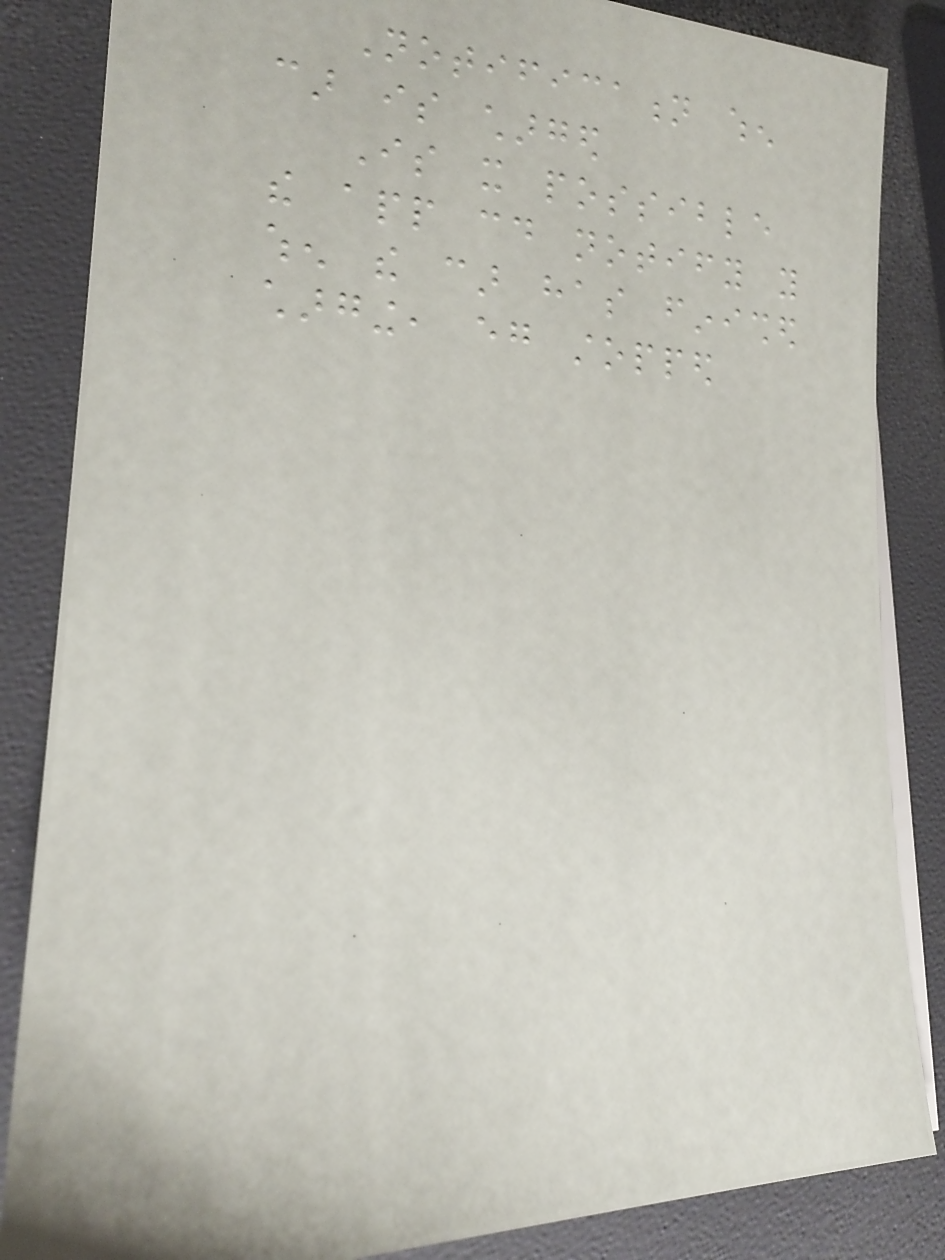Notification when
car is charged
Is it possible
the app could notify you
when the car has finished
charging, eg stopped
